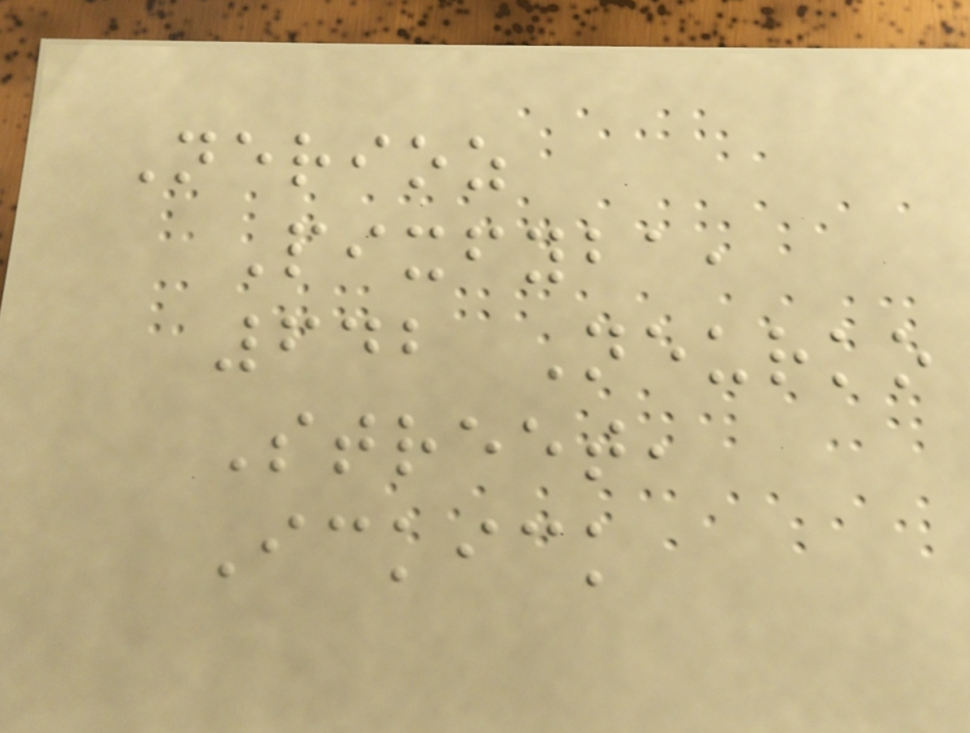Nerioz
Pixfyba,
642 Neurko
Street,
Ickick
